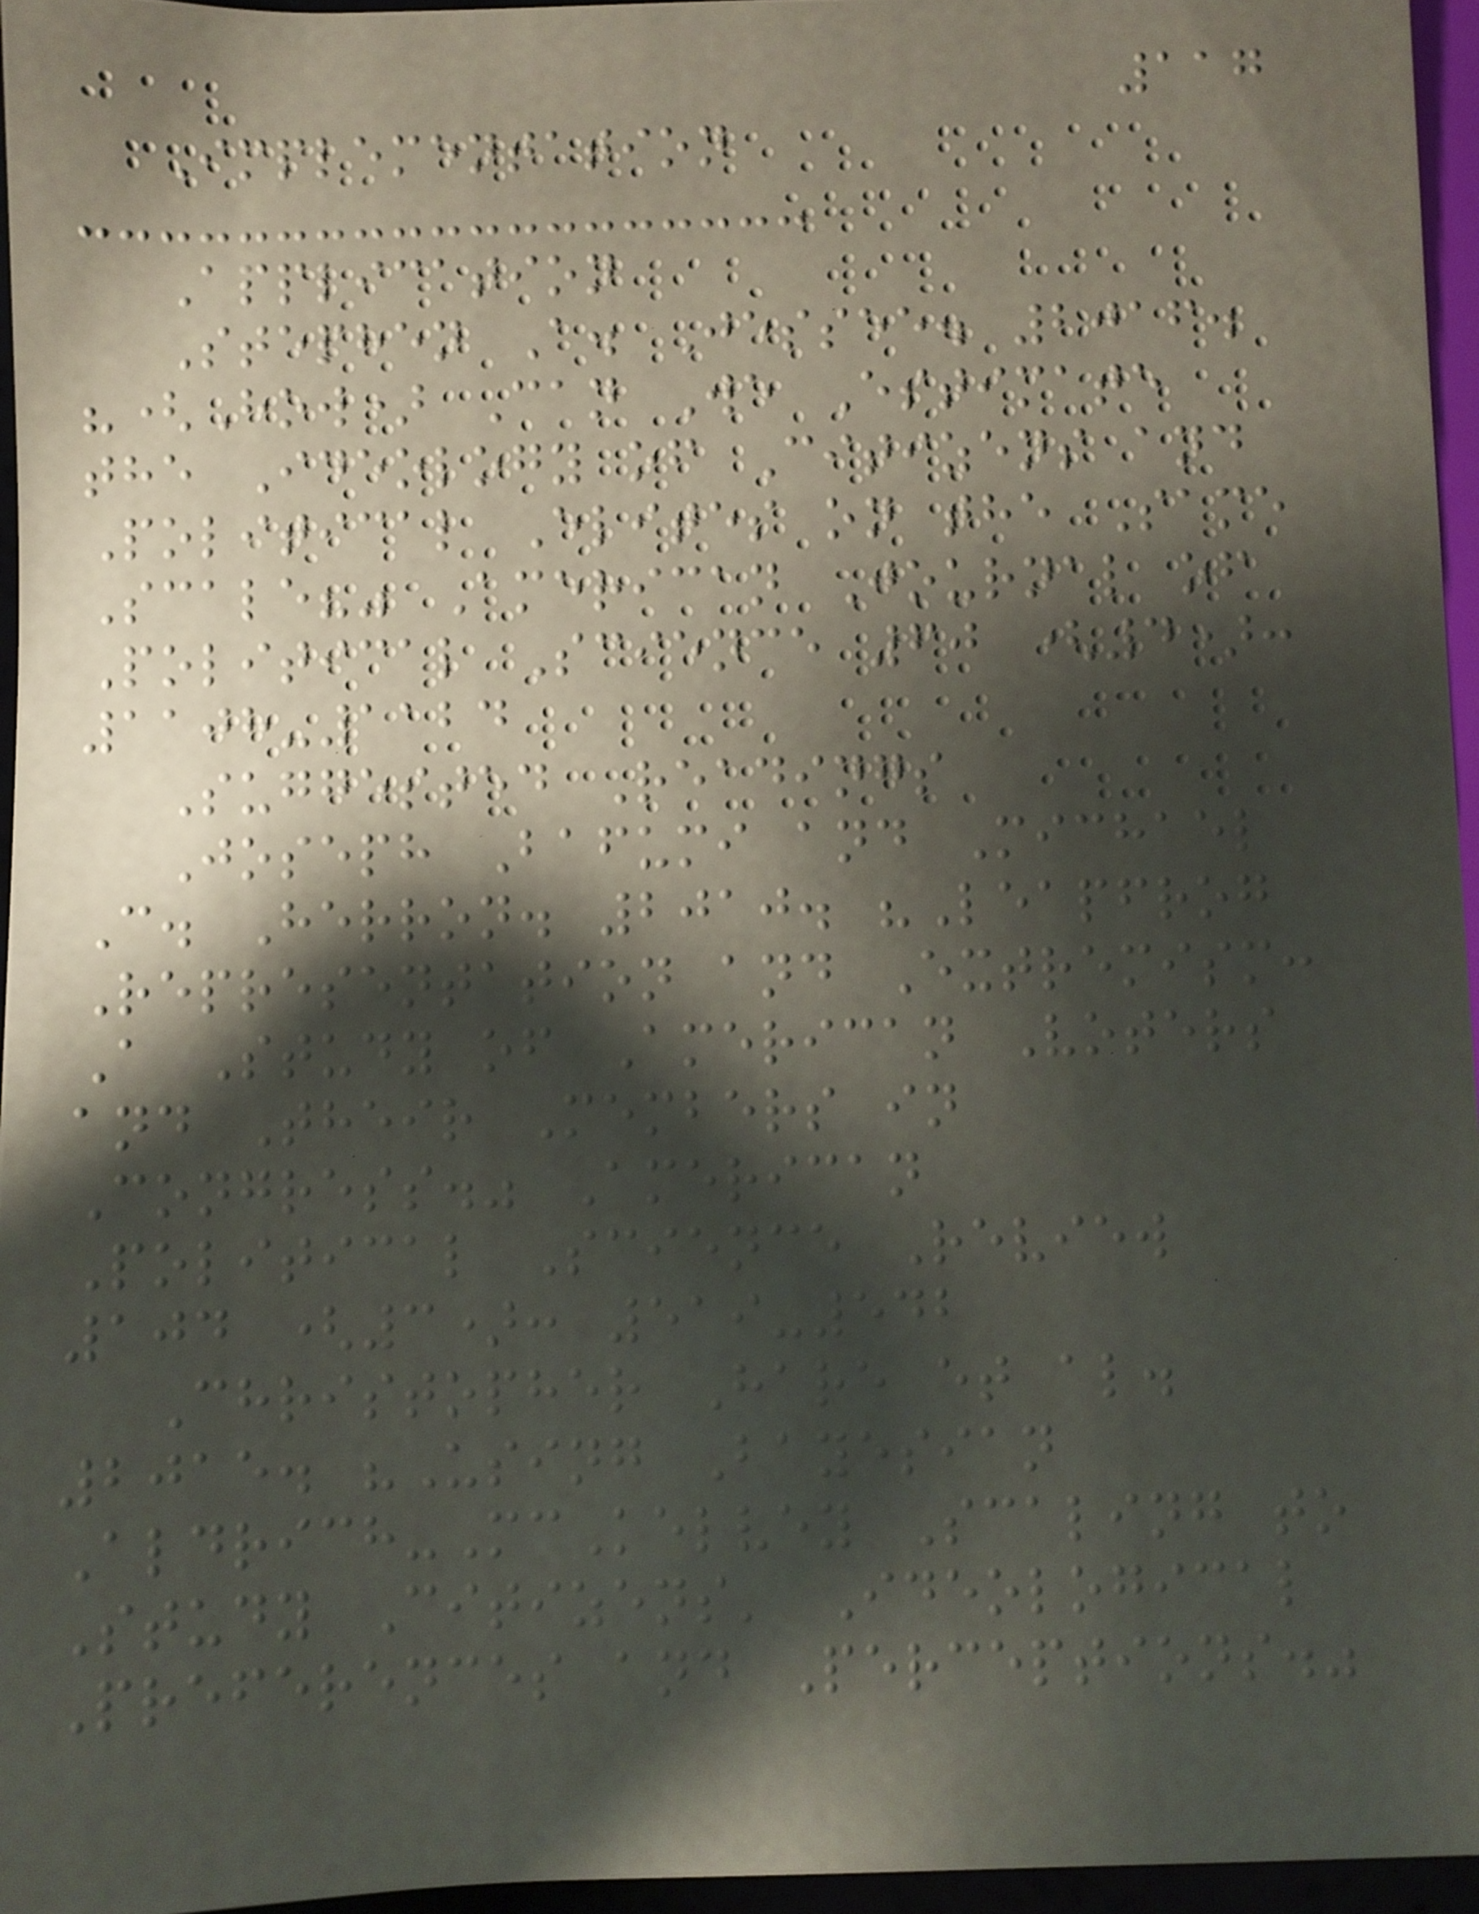117
Implementation
Application
Stephen A. Jessee. 2016.
"(How) Can We Estimate
the Ideology of Citizens and
Political Elites on the Same
Scale?" American Journal of
Political Science 60 (4):
1108-1124
Suggested Readings
Joseph Bafumi and Michael
C. Herron. 2010. "Leapfrog
Representation and Extremism:
A Study of American Voters
and Their Members in
Congress." American
Political Science Review
104 (3): 519-542
Christopher Hare et al.
2015. "Using Bayesian
Aldrich-McKelvey Scaling to
Study Citizens' Ideological
Preferences and Perceptions."
